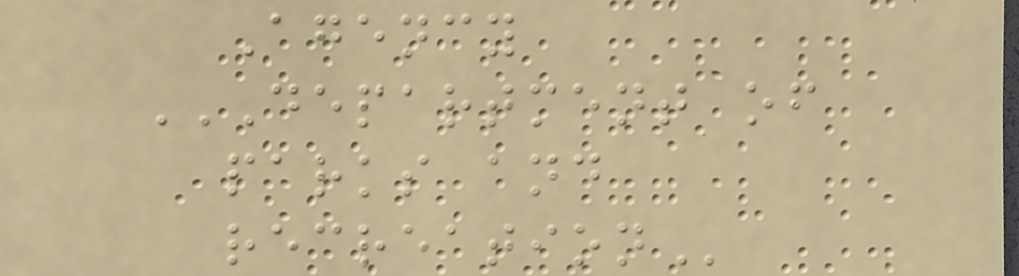Agency
DEPARTMENT OF
PARKS AND
RECREATION
